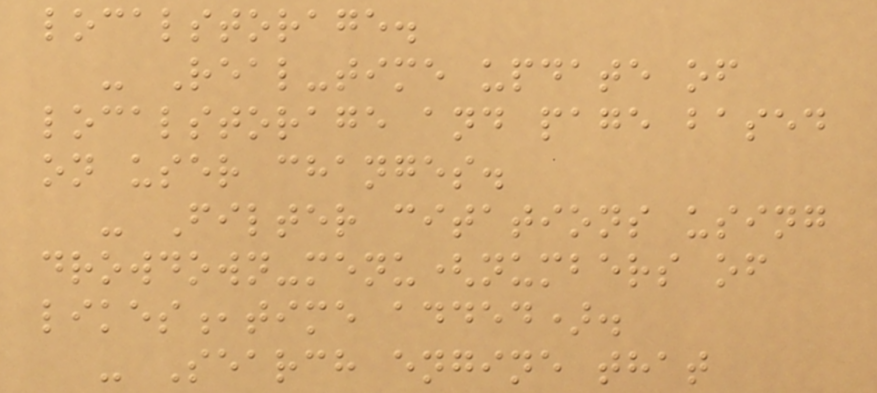localstorage.
- Real-time update of
localstorage and page based
on user changes.
- Filter citations using
drowdown-menu(numbers of
likes,time added).
- Search engine that
